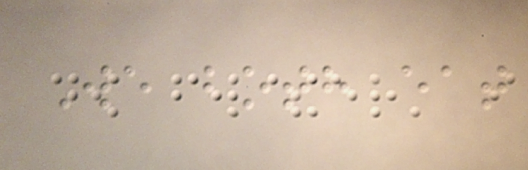We both eat
